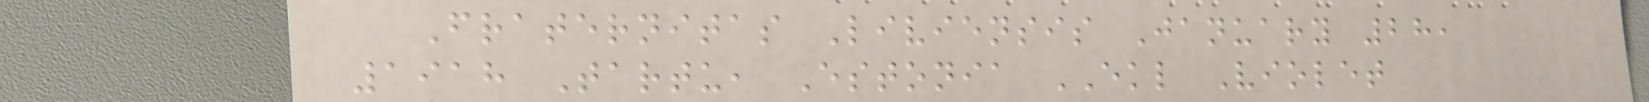Fraternitas Liviensis January 28,
1918 Tartu, Estonia EKL Violet
